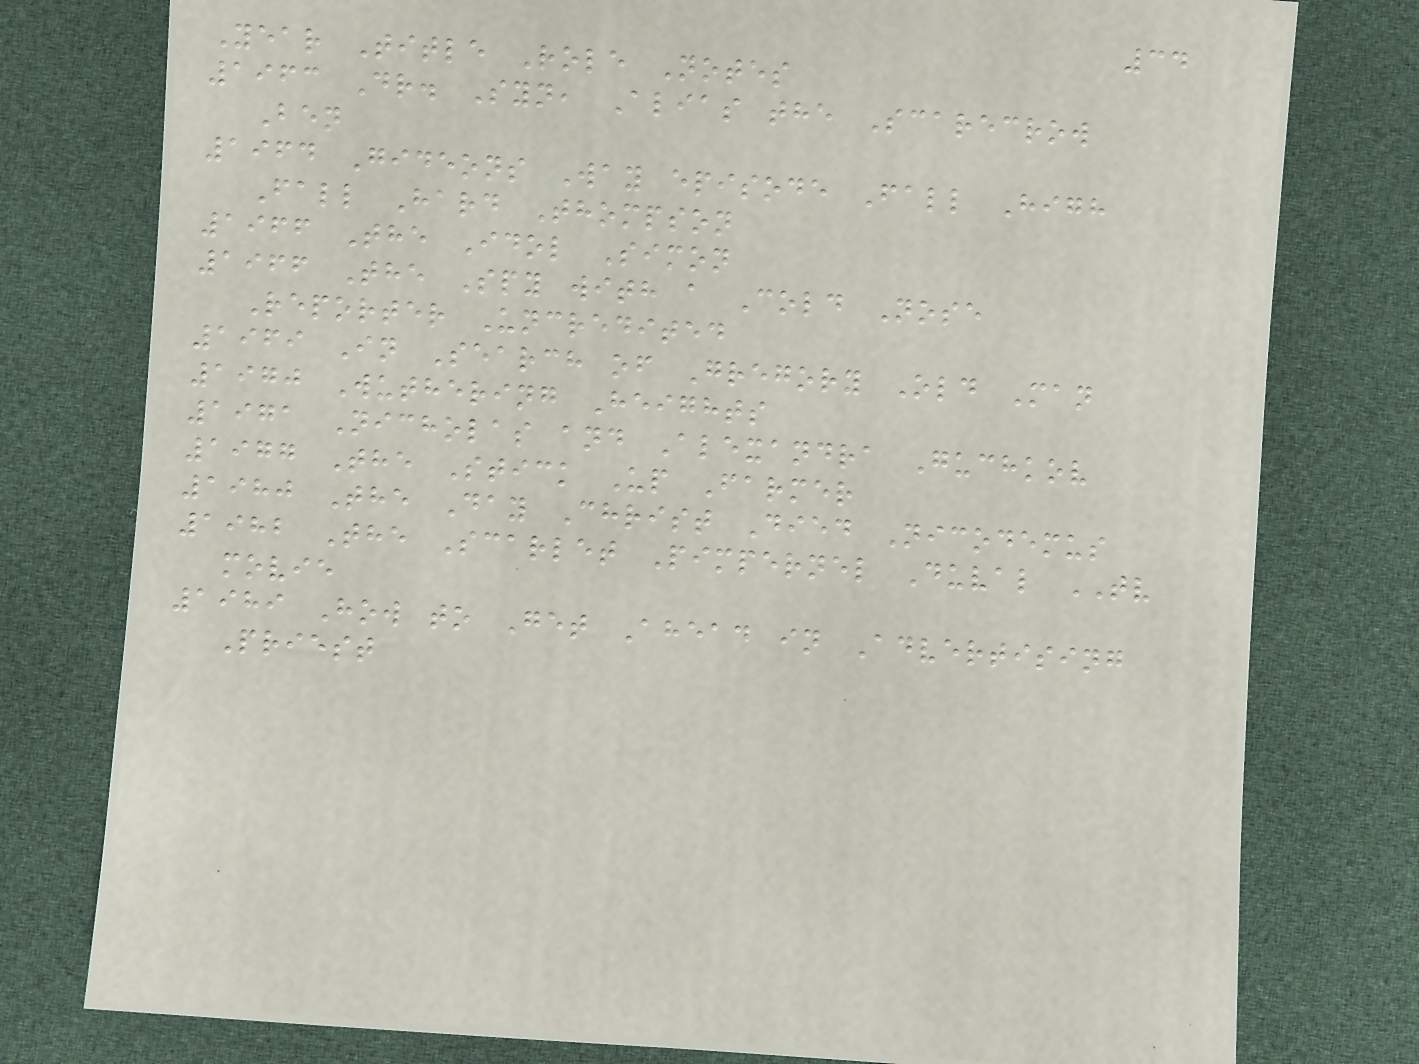34
Year Title Role Notes
1963 Dr. Syn, Alias the Scarecrow
Ben
1964 Gideons Way episode Fall High
Fall Hard Thompson
1966 The Idol Simon
1966 The Spy with a Cold Nose
Reporter Uncredited
1969 In Search of Gregory Old Man
1970 Wuthering Heights
1971 Nicholas and Alexandra Guchkov
1977 The Stick Up Farmer
1980 The Day Christ Died Nicodemus
1982 The Scarlet Pimpernel Duval TV
movie
1989 How to Get Ahead in Advertising
Priest
